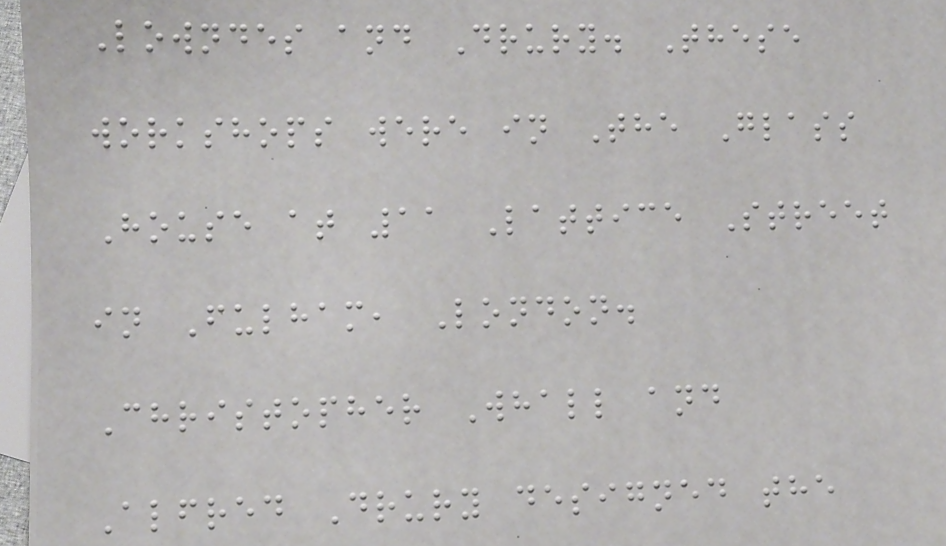Lowndes and Drury. These
workshops were in The Glass
House at 11 Lattice Street
in Fulham, London.
Christopher Whall and
Alfred Drury designed the
